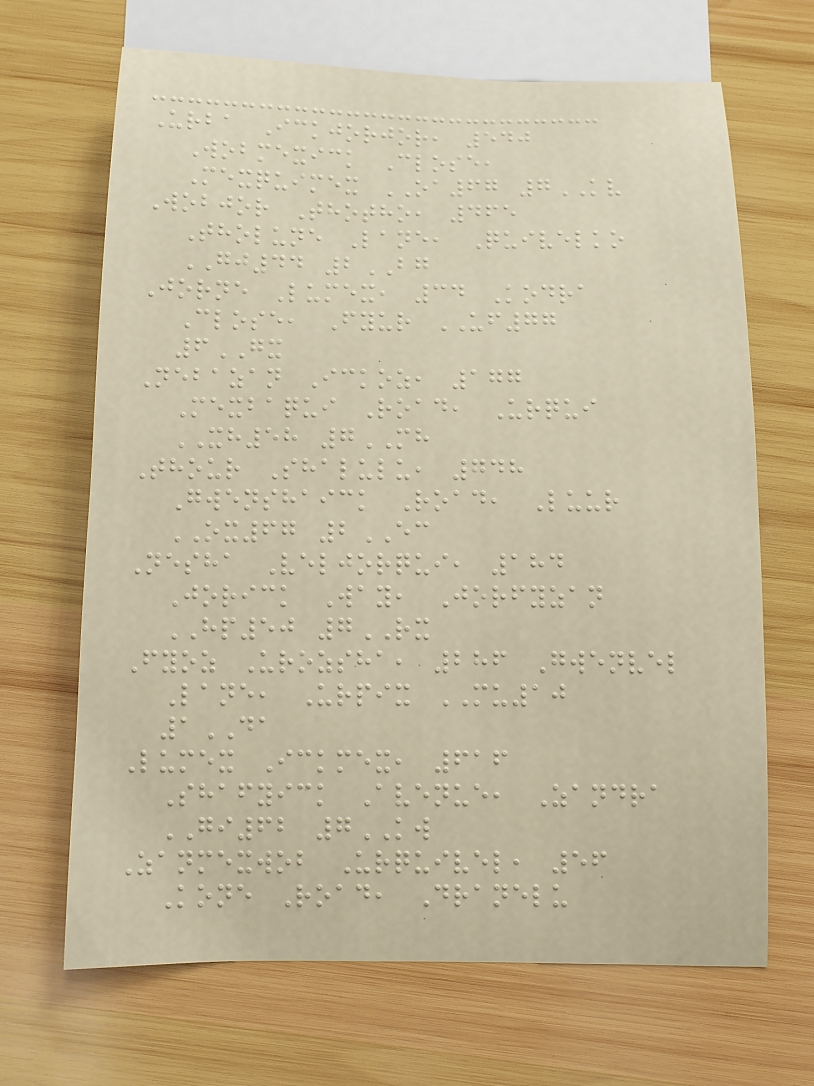Urba Ickjorjor, 540
Wobmexick Close,
Mexquimex OA67 7KV
Wobjor Thotho, 465
Tholune Lane, Quivelko
GJ44 2BG
Jorne Lumex, 34 Kodra
Close, Fyur UF77
6GX
Nebazan Ickoz, 177
Mexbaqui Road, Urqui
XH58 7MH
Thour Shalulu, 748
Gwenshaick Road, Luur
OX67 2EC
Nesha Veljorqui, 184
Jorick Way, Jorfyzan
HP50 7RX
Fyoz Urozsha, 286 Gwenvel
Lane, Urpix MU10
1DA
Lumex Ickmex, 616
Shafyick Avenue, Zandra
GI62 7KW
Zanmexwob Urquivel, 56
Kone Road, Dranelu
